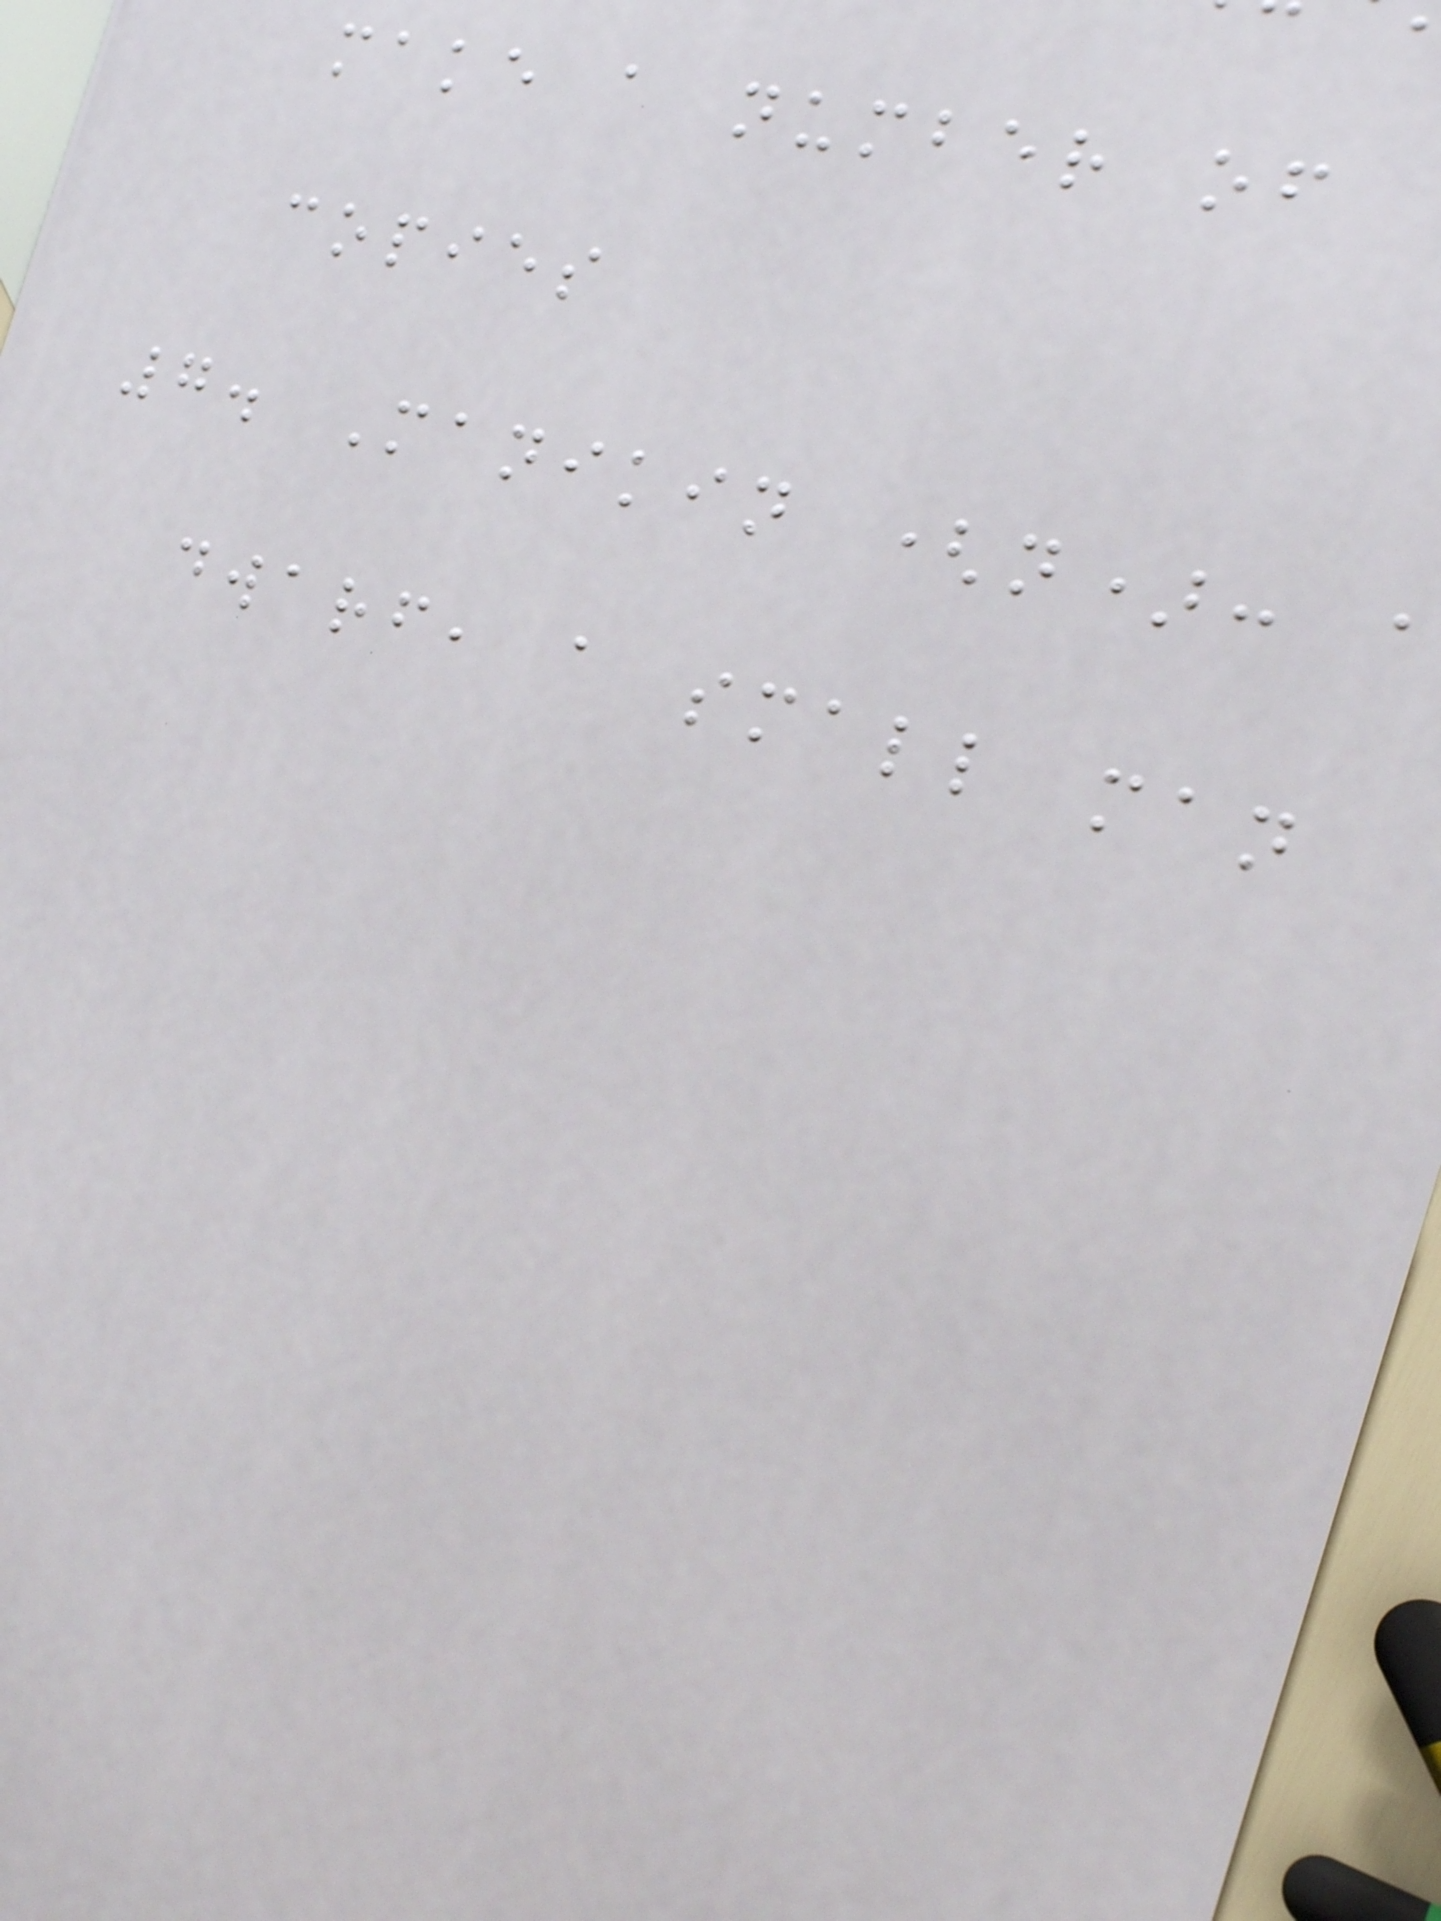make a number of
copies
7. Manikin (n): a
dwarf, a small man
